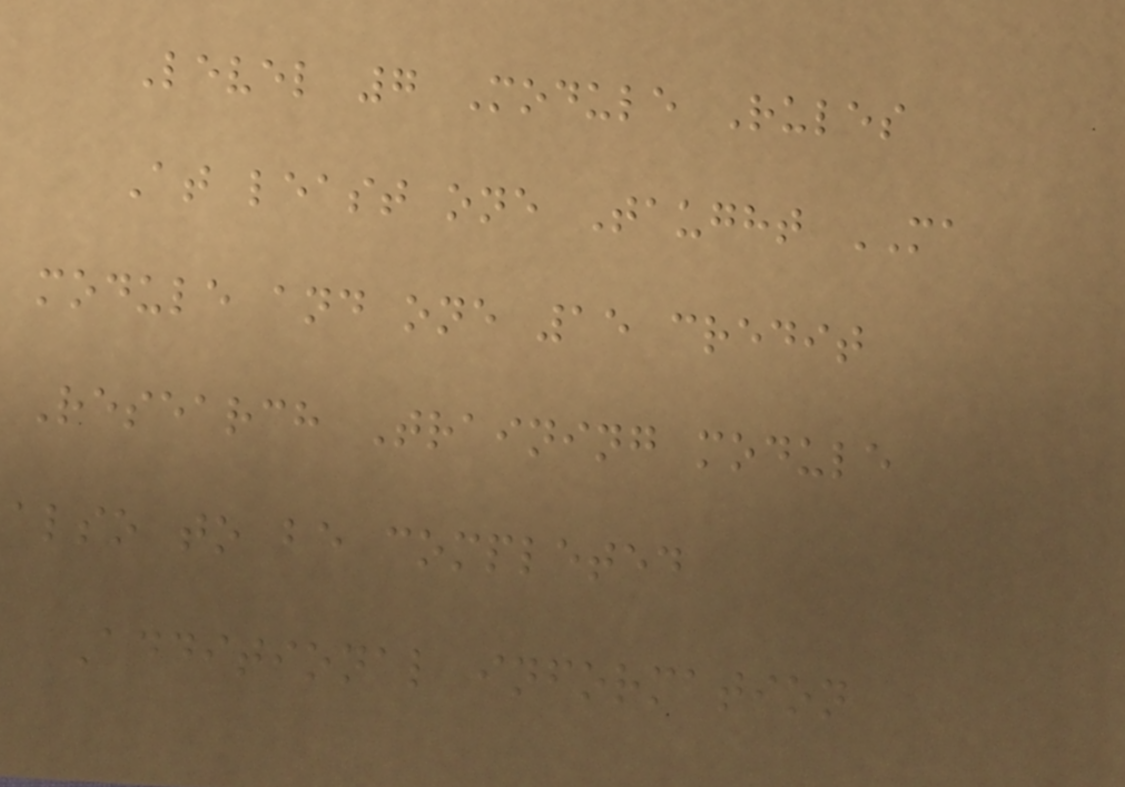Level 7 Module Rules
At least one Taught MA
module and one 15 credit
Research Training module
also to be completed
Additional information
